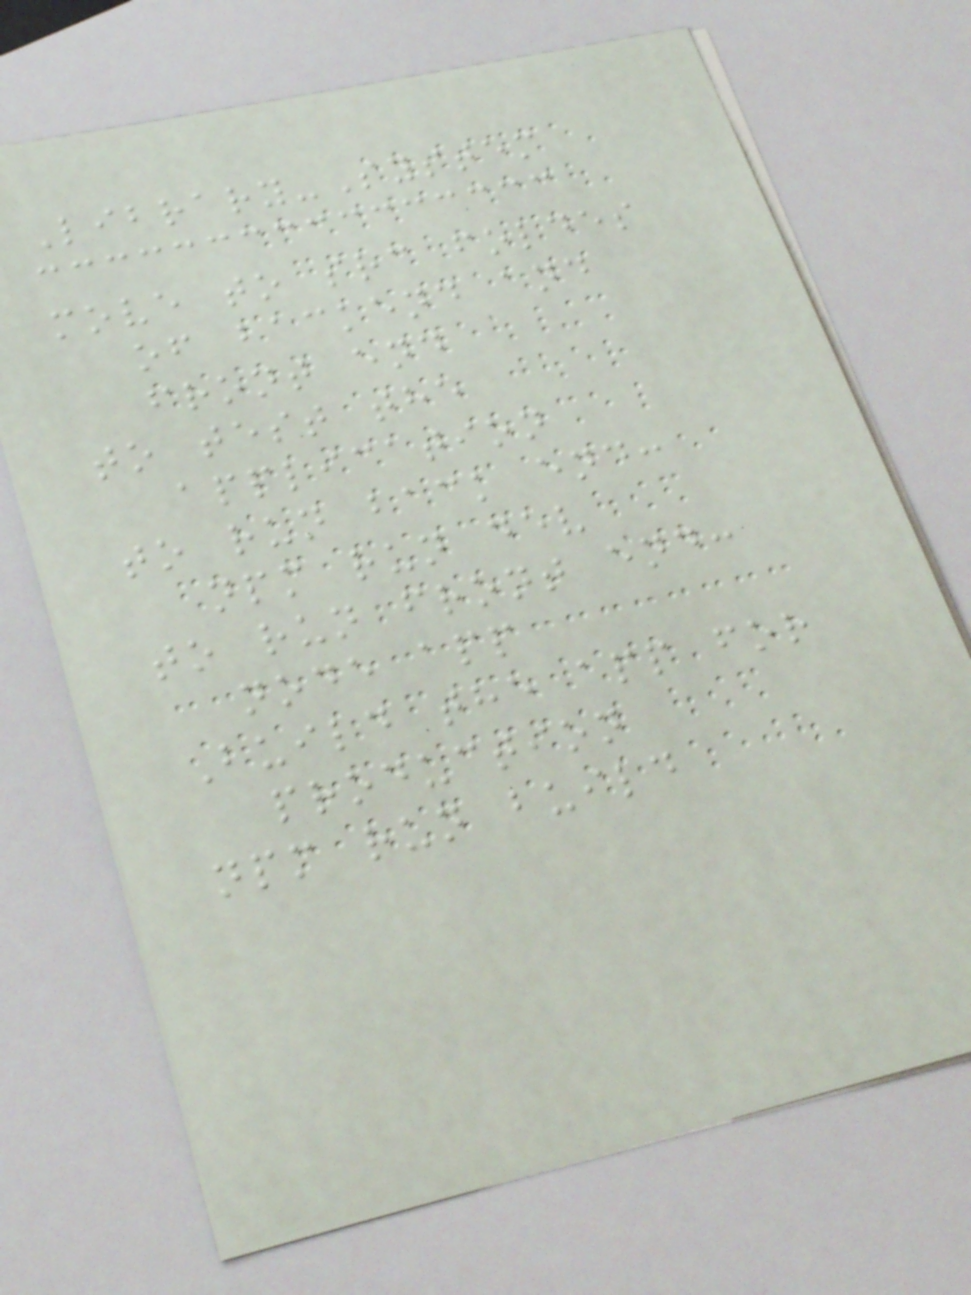Library-System
move to src foldes
of backend and
front end
to test the
application
to run back end:
npm run dev
to run front end:
node app
Build the app for
production
npm run build
